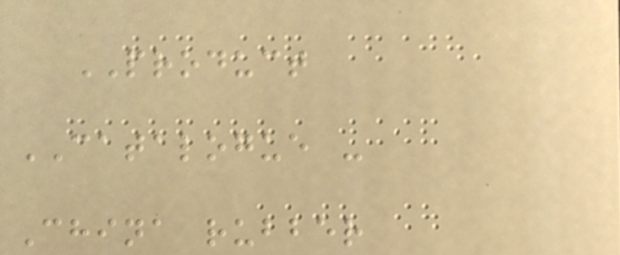PRODUCT
CATALOGUE -
China rubber
